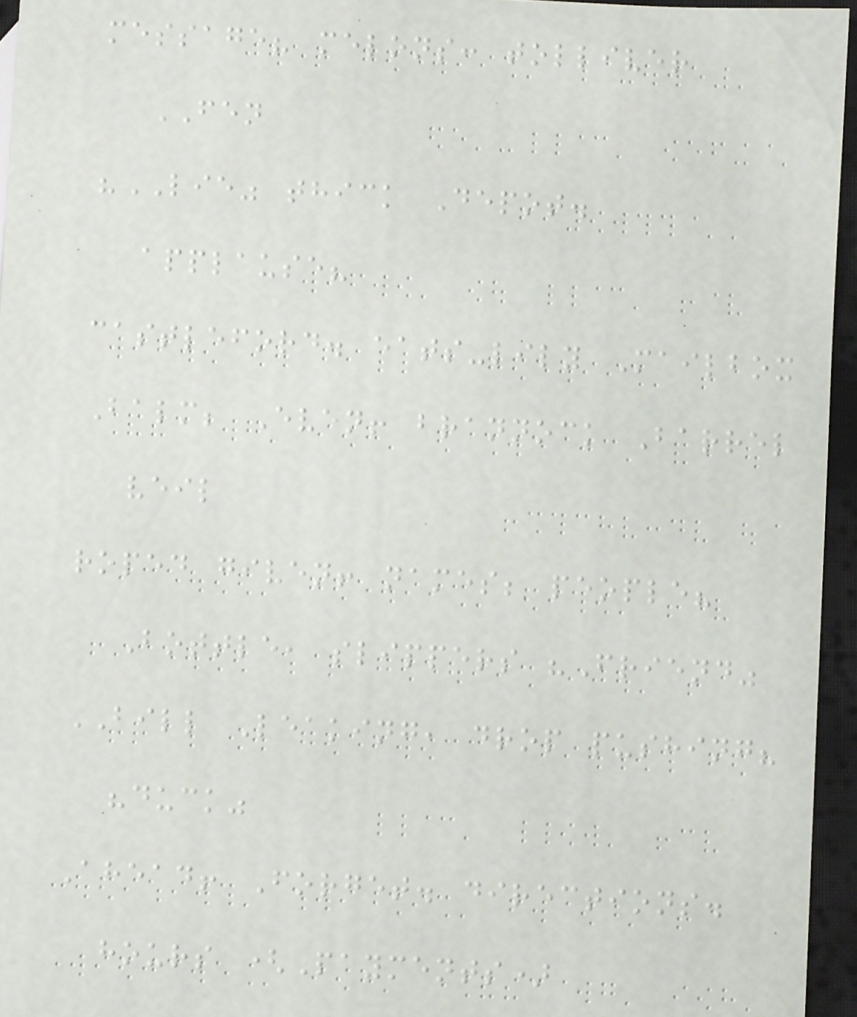message? melons: tolliver
FEN
"LIE" thick Depot.
applause?
castleford. eats-lily Mailbox
Balm; Even! brannock Barrel
veil
roped given! names; people?
Bottle, slippers "Friend"
BILL Leaking, drop pushing?
"duck"
Ahead! Forget. directions.
hours (Payments)
